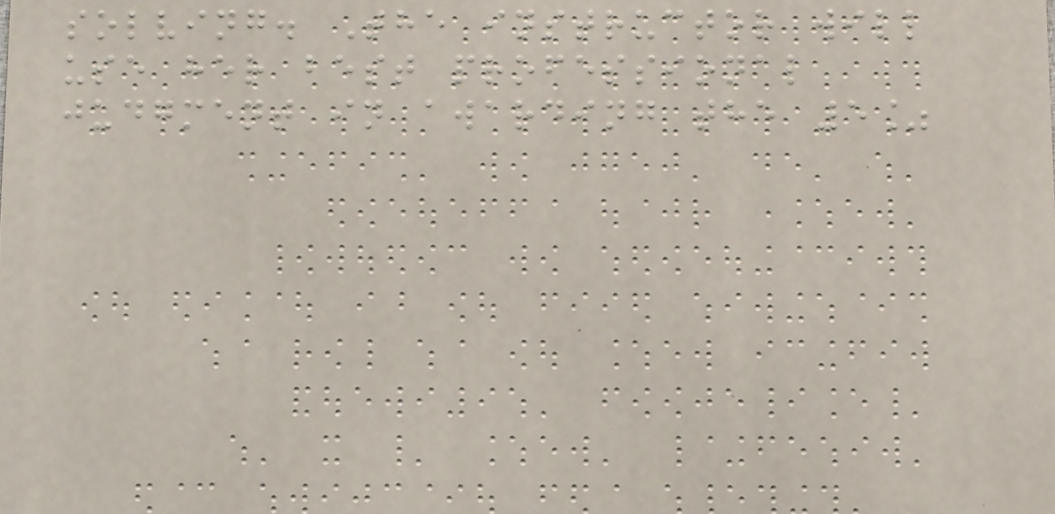solving. The instructor will
use her best professional
judgment in awarding the 5%
